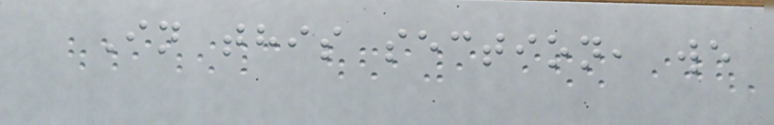In this section, we
